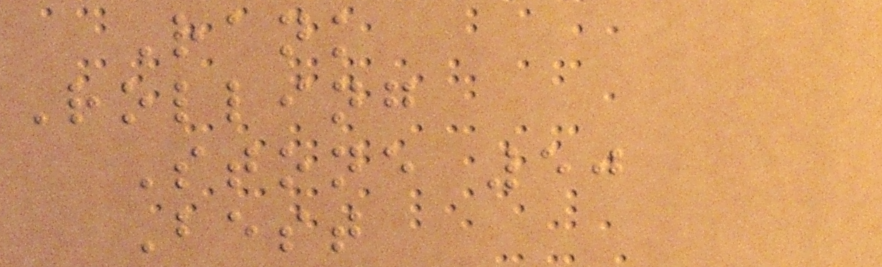Rank
Rolling
Stone 50
Best
